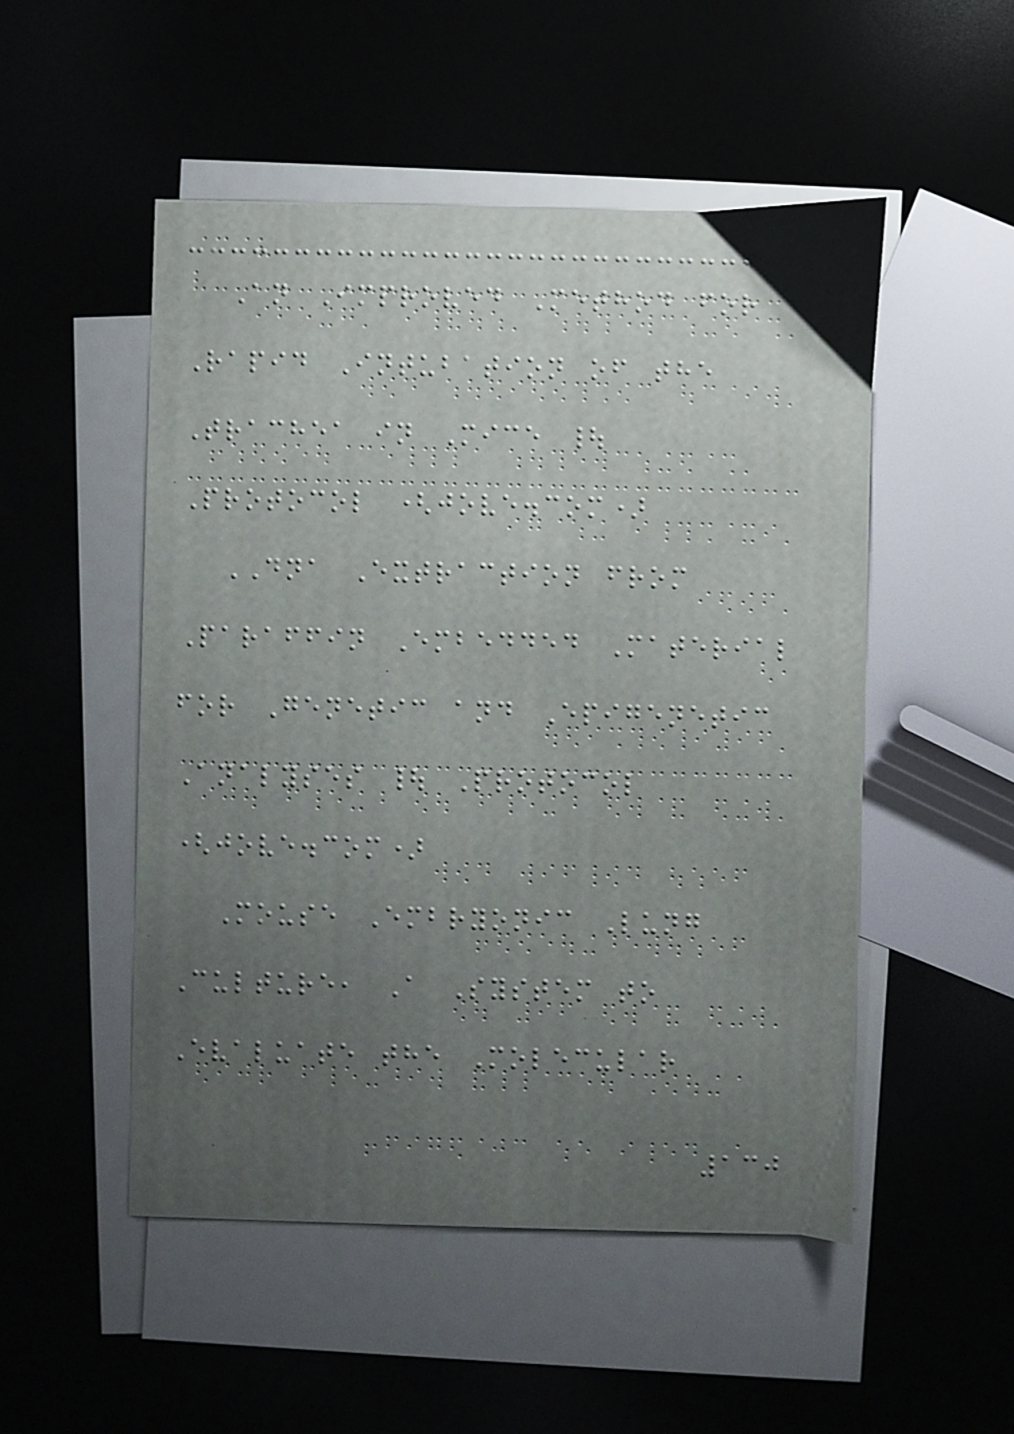An Improved Method for
Rapid Intubation of the
Trachea in Mice |
Protocol (jove.com)
DNA Extraction from
Paraffin Embedded Material
for Genetic and Epigenetic
Analyses | Protocol
(jove.com)
Mouse Embryonic Lung
Culture, A System to
Evaluate the Molecular
130
